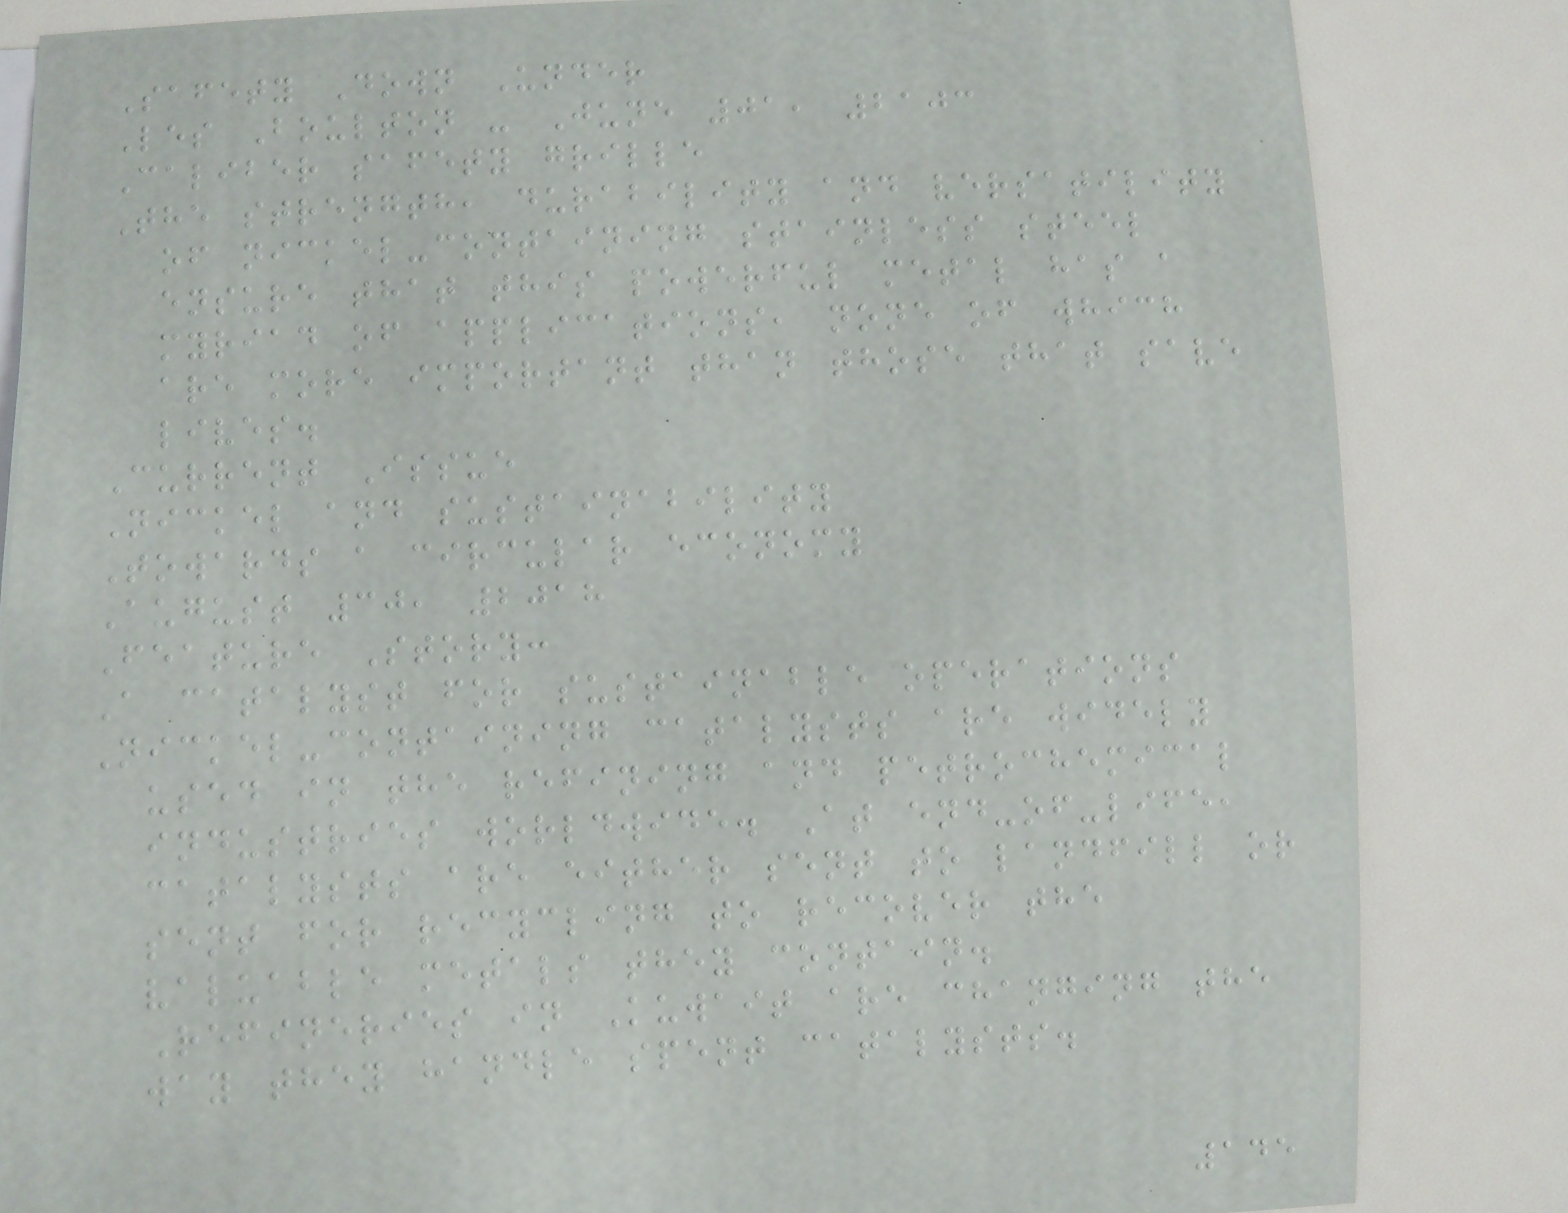Safety Down Under
Les Boulton - June 01, 2103
Caliber safety grille
The strength, durability and versatility
of nickel-containing stainless steel
ensure that this powerful metal has a
myriad of applications, none of which
are more important than those that save
lives.
Current Issue
Nickel and sustainability
Towards a circular economy
August 30, 2018
Feature Story:
A catalyst for sustainable operations
Nickel-containing catalysts are widely
used in the refining and petrochemical
industries worldwide. At end-of-life,
catalysts are either sent to landfill or
sent for recycling to recover the
valuable metals they contain.
Refineries in Kuwait are changing the
way they handle spent catalysts.
145
